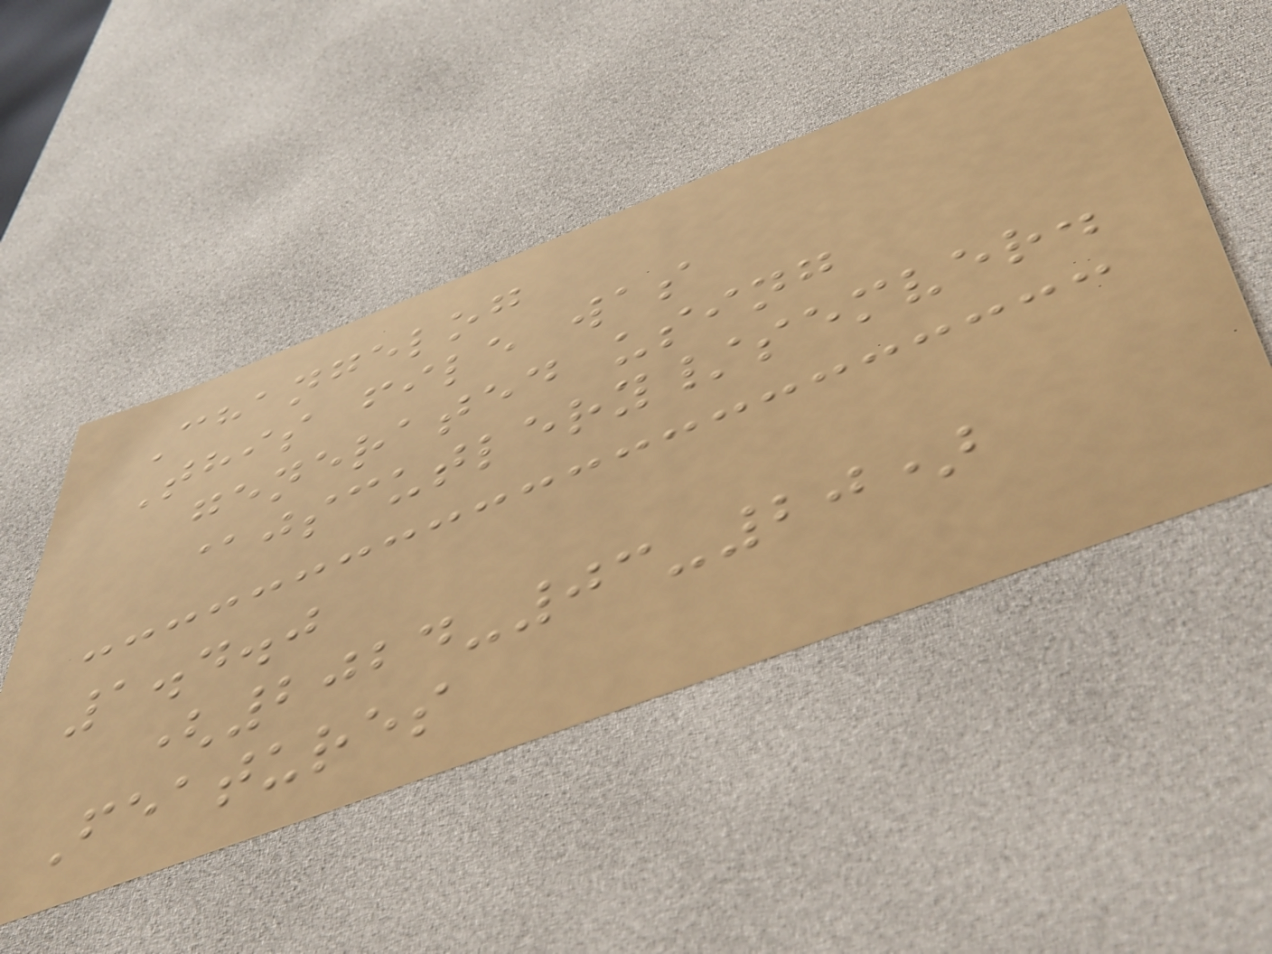Changelog
This file was
generated using
@jscutlery/semver.
1.4.0
(2024-03-20)
Features
